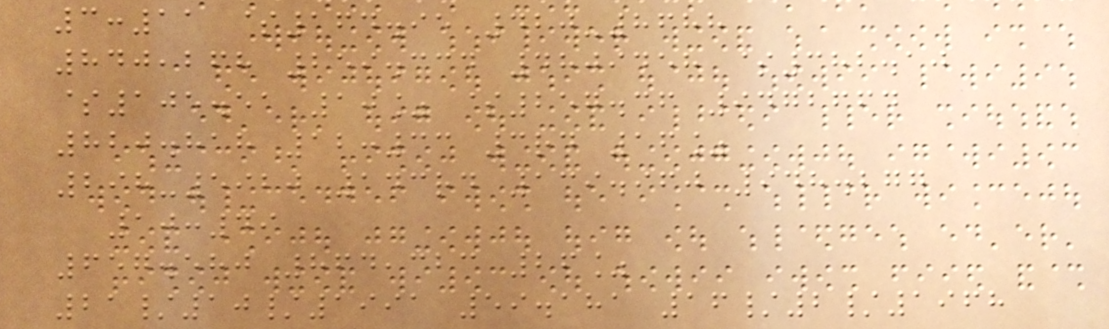3:11 $164.95 420-8688
840,268 259.334 4809458 $382.10
$105.51 10% $257.36 9472664
820.818 12:33 3rd 16%
298-5920 143rd 139.960 948.277
10:49
657.580 864,323 26%
21/10/1991 59.181 16/2/1968
